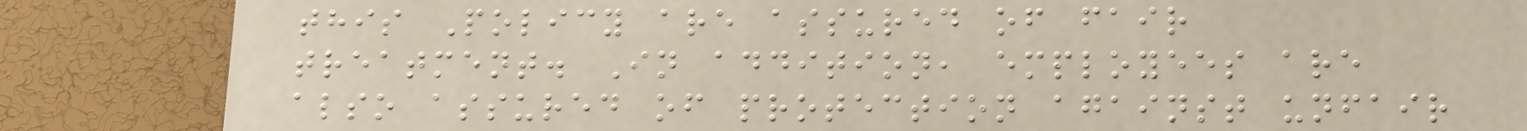this Policy are assured of fair
treatment. In addition, employees are
also assured of protection against unfair
